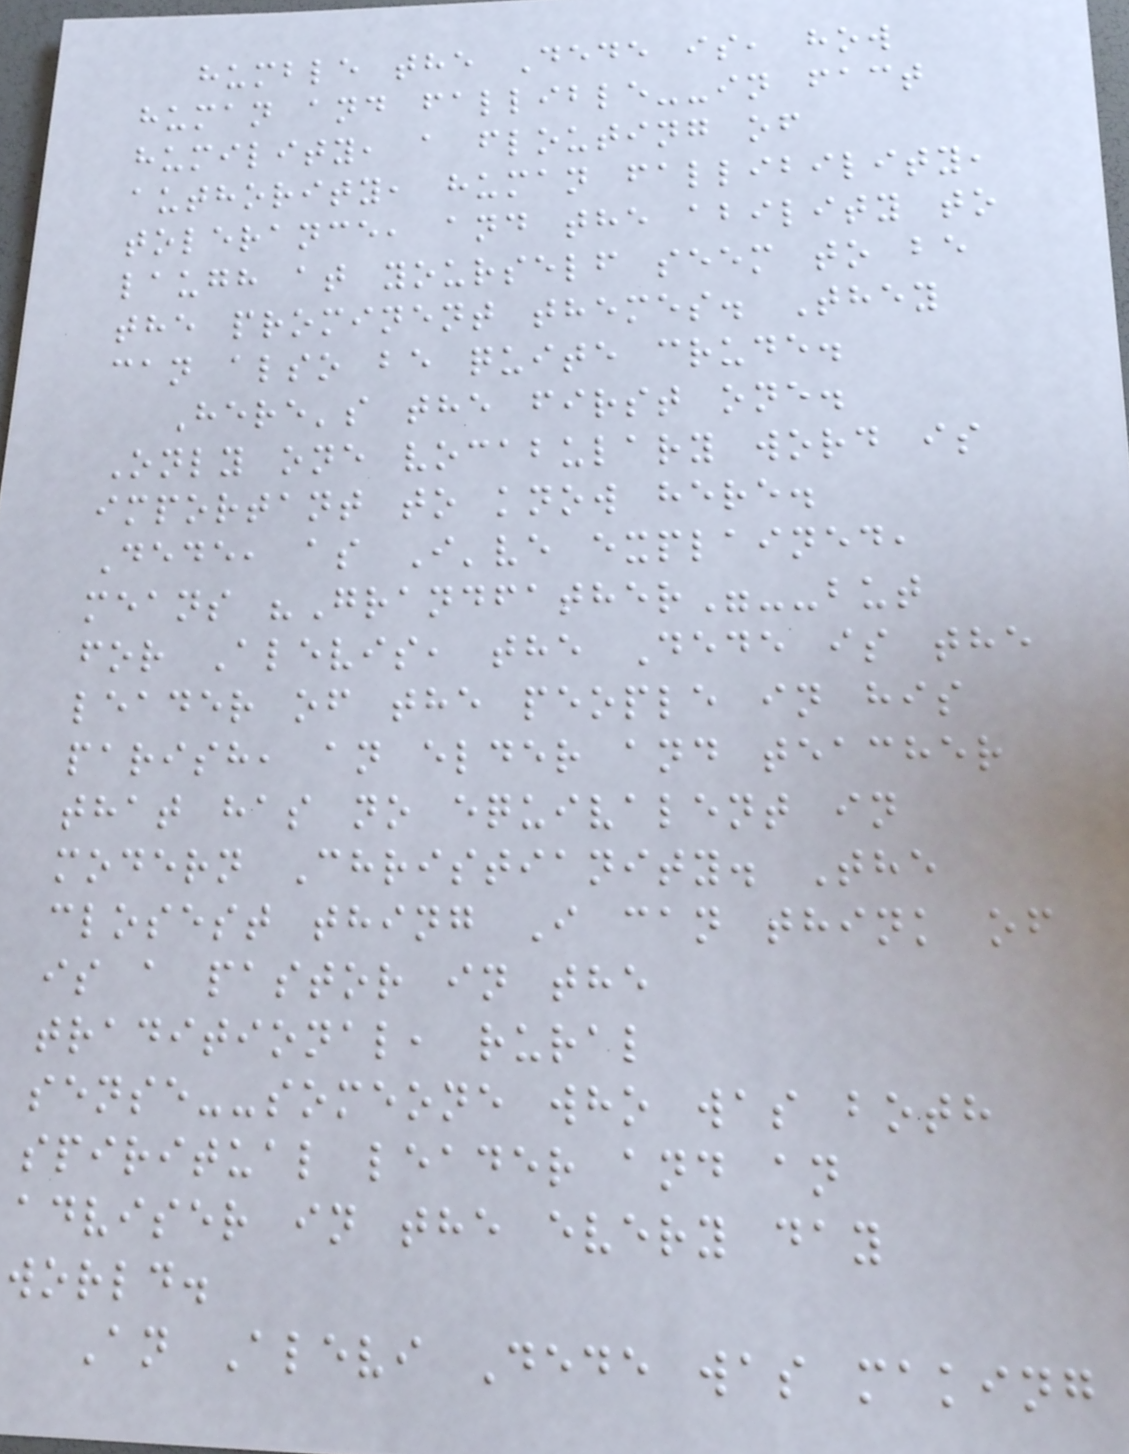humble the Dede is, how
human and fallible--in fact
humility, a flouting of
authority, human fallibility,
tolerance, and the ability to
laugh at yourself seem to be
the prominent themes. They
can also be quite crude.
Here's the first one.
Only one vocabulary word is
important to know here.
Dede, as I've explained,
means "Grandfather"--but
for Alevis, the Dede is the
leader of the people in his
parish, an elder and teacher
that has no equivalent in
modern Christianity. The
closest thing I can think of
is a pastor in the
traditional, rural
sense--someone who was both
spiritual leader and an
adviser in the every day
world.
An Alevi Dede was making
